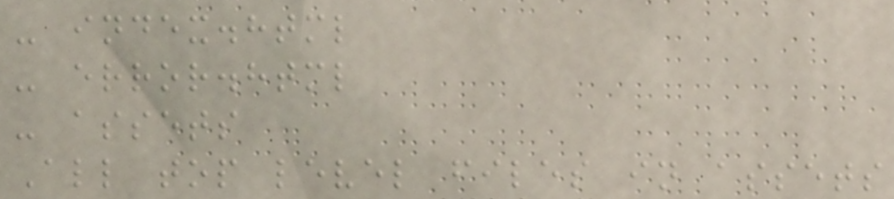- index.html
- error.html
- assets
All top level files in assets
